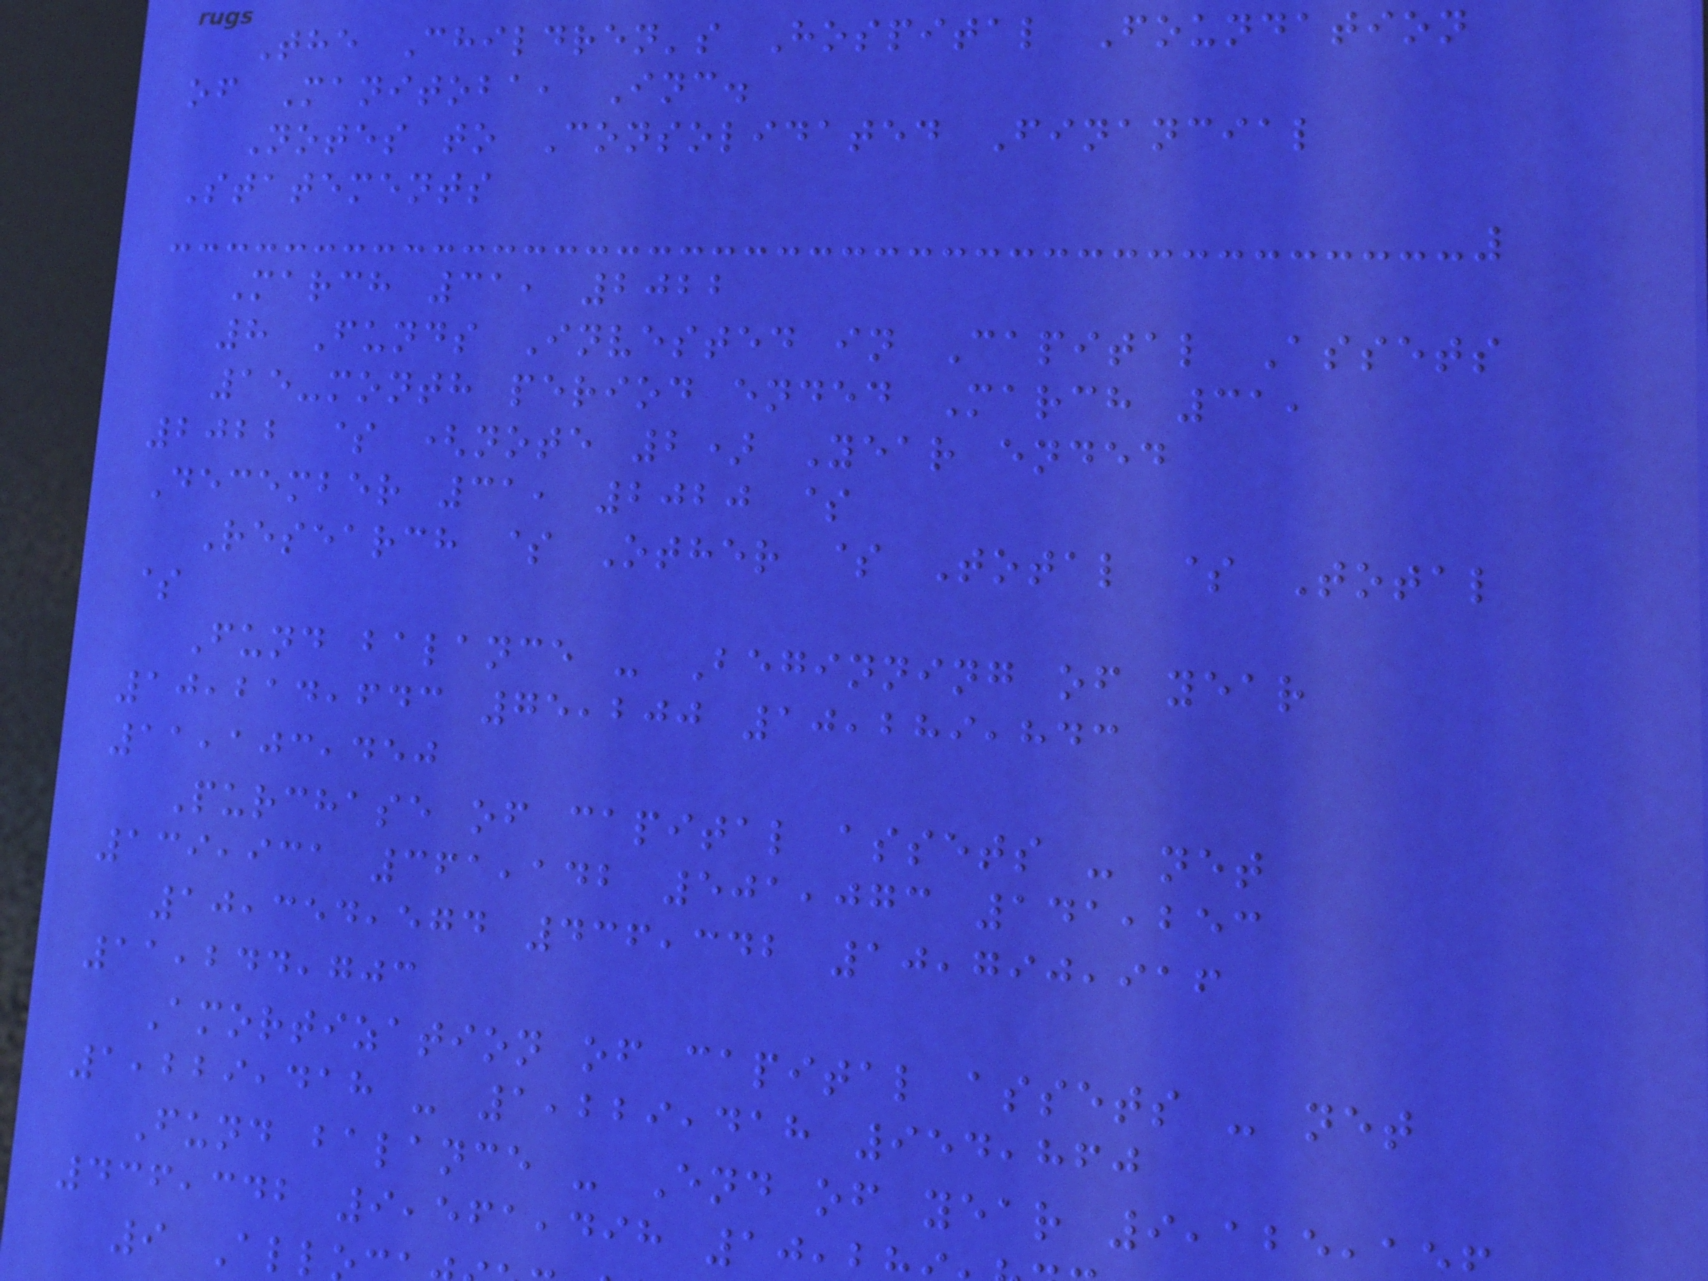The Children's Hospital Foundation
of Manitoba, Inc.
Notes to Consolidated Financial
Statements
March 31, 2022
8 Funds Invested in Capital Assets
15-month period ended March 31,
2022 $ (note 2) Year ended
December 31, 2020 $
Research $ Other $ Total $ Total
$
Fund balance - Beginning of year
10,214,643 75,200 10,289,843
11,103,450
Purchase of capital assets - net
139,931 361,142 501,073 141,253
10,354,574 436,342 10,790,916
11,244,703
Amortization of capital assets - net
1,229,418 - 1,229,418 954,860
Fund balance - End of year 9,125,1
436,342 9,561,498 10,
9 All
